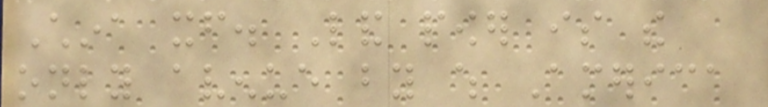China itself. Land power is the
only avenue by which America
